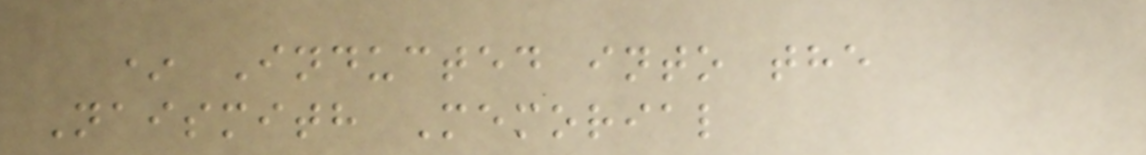* Inducted into the
Naismith Memorial
